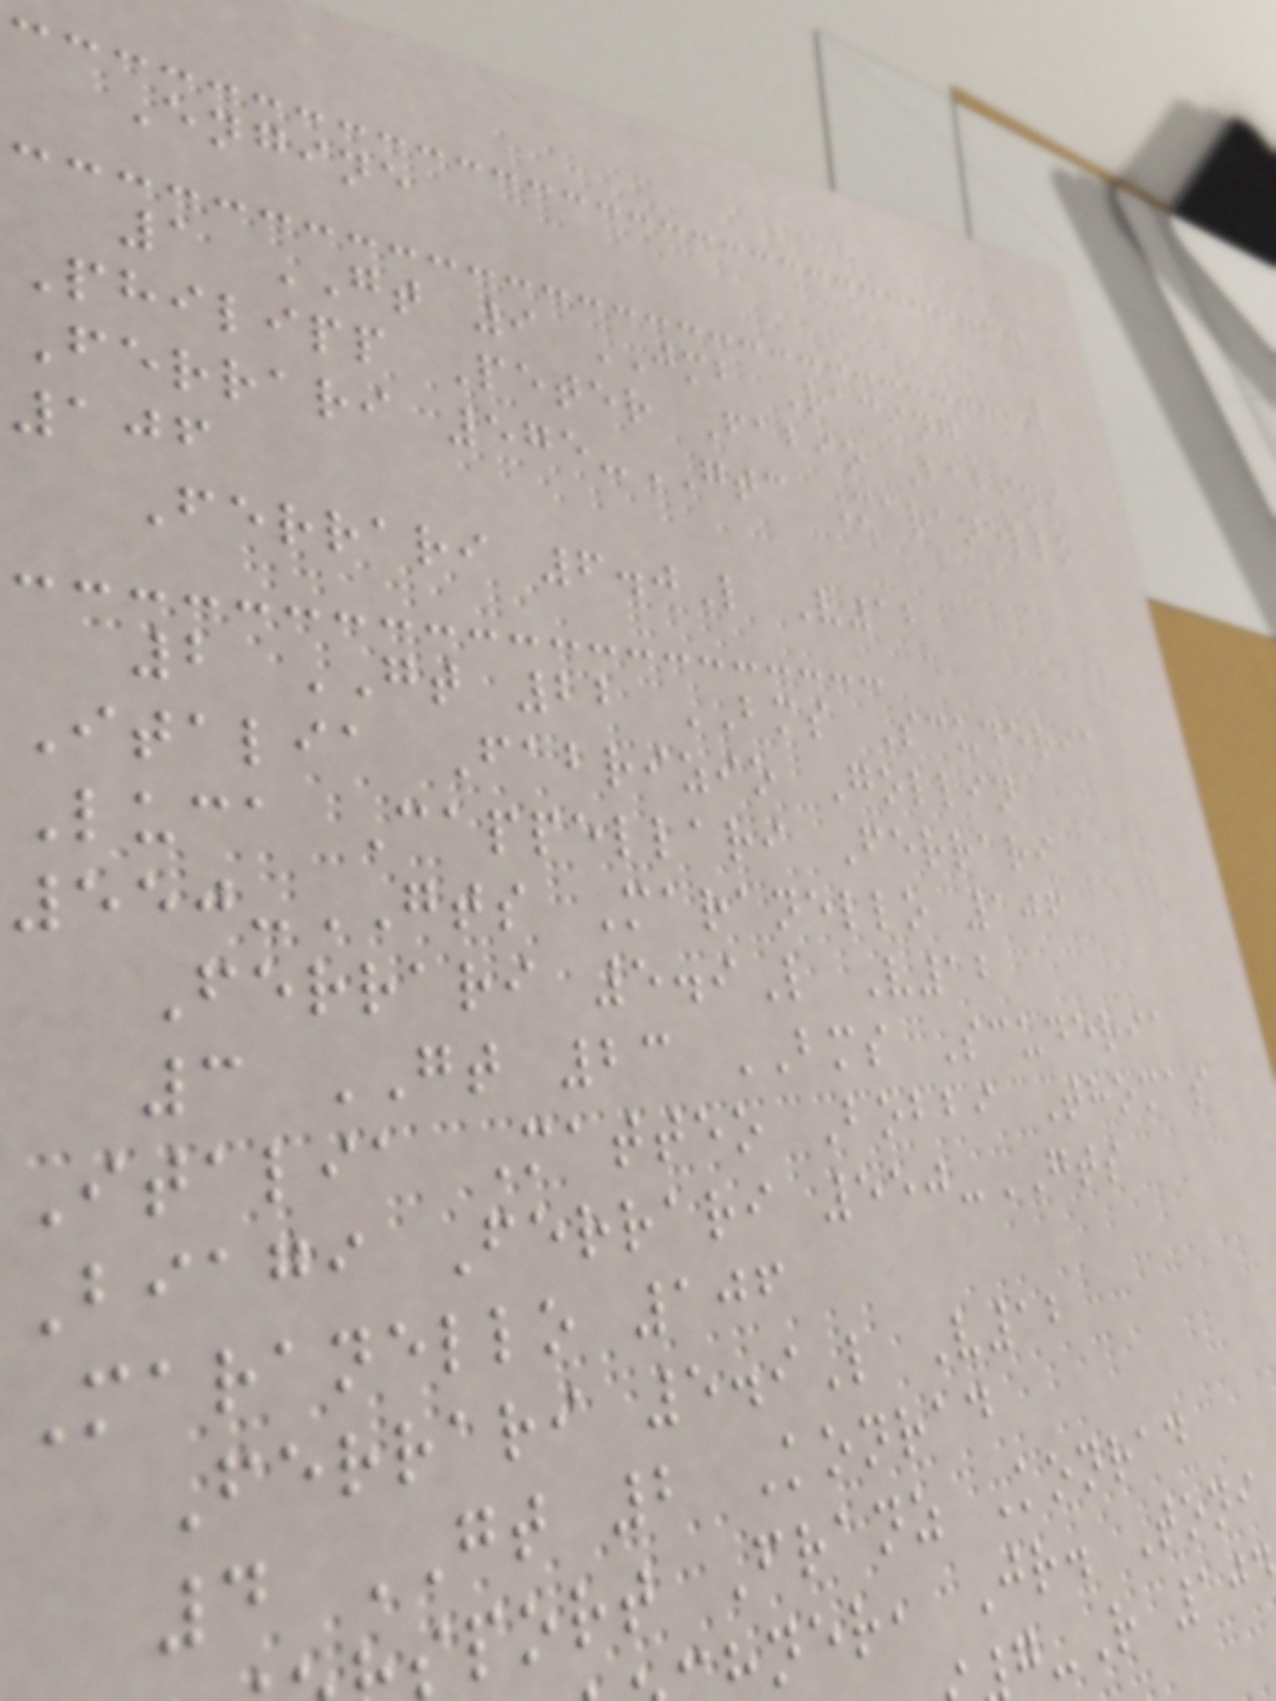Engine
1 GT 9 JMB Racing
Philipp Peter Fabio Babini
Ferrari 575-GTC Maranello
106
Ferrari 6.0L V12
2 GT 22 BMS Scuderia
Italia Fabrizio Gollin
Luca Cappellari Ferrari
550-GTS Maranello 106
Ferrari 5.9L V12
3 GT 23 BMS Scuderia
Italia Matteo Bobbi Thomas
Biagi Ferrari 550-GTS
Maranello 106
Ferrari 5.9L V12
4 GT 2 Konrad
sport Franz Konrad
ner, Jr. Toni
-R 10
